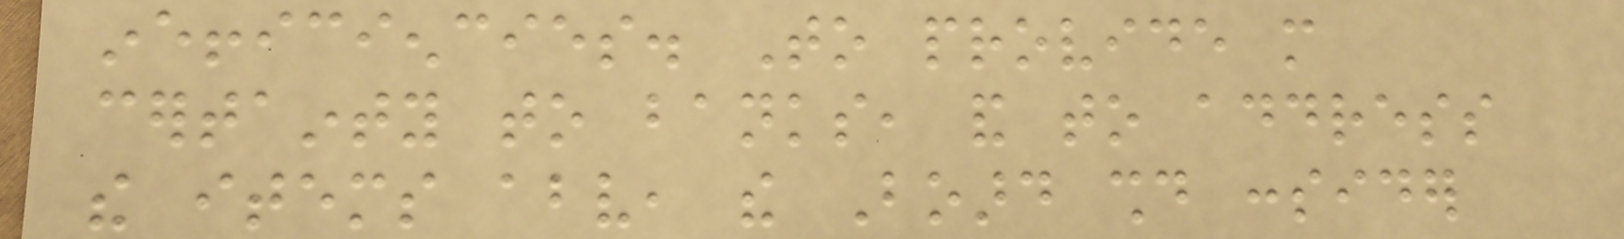inefficiencies. To provide more
certainty to banks, and to address
the items above, the Board should consider
